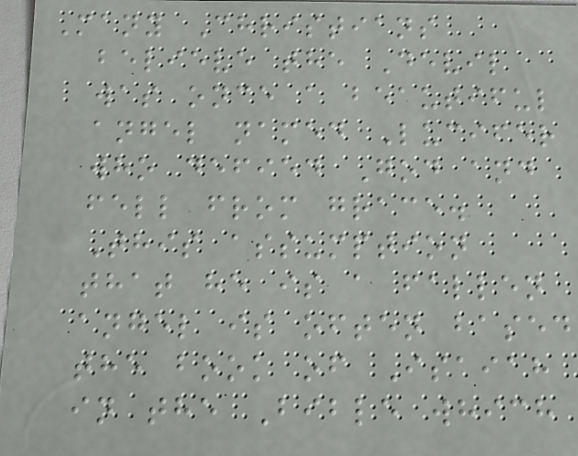Many Christians
believe the Devil
was once a beautiful
angel named Lucifer
who defied God and
fell from grace.
This assumption
that he is a fallen
angel is often based
the book of Isaiah
in the Bible which
